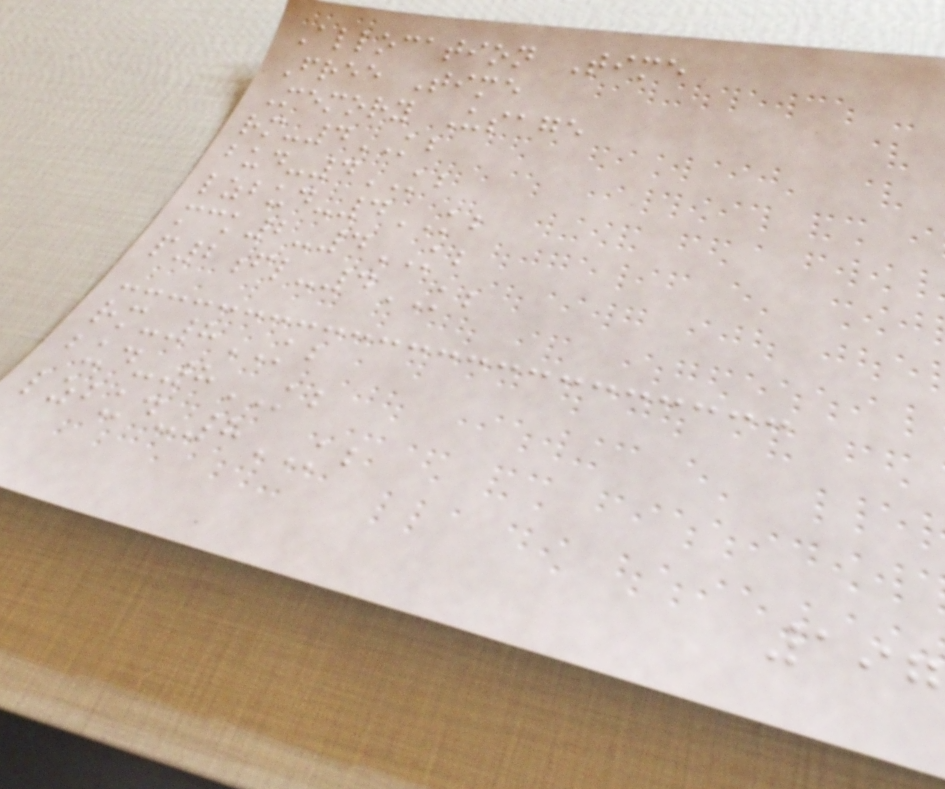Allocation Time
Free Time
Memory Usage
rm-4KB
bud-4KB
lzbud-4KB
mck2-4KB
p2fl-4KB
rm-8KB
bud-8KB
lzbud-8KB
197
